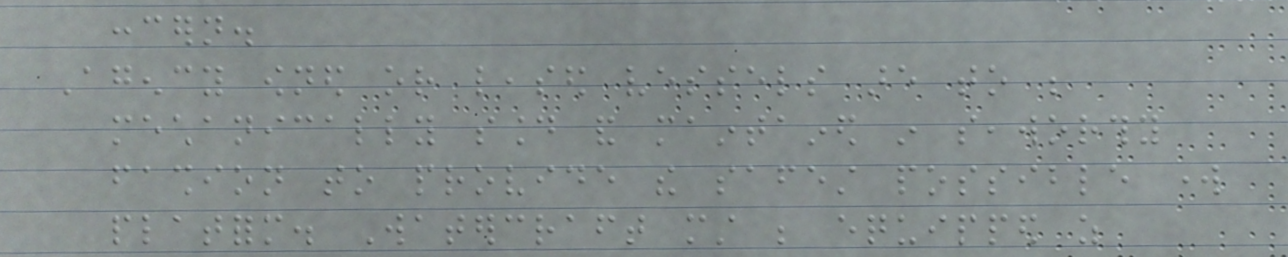concern.
Agency owned or leased vessels are to be
mechanically sound and maintained in seaworthy
fashion to provide the safest possible work
platform. Watercraft must be equipped as
